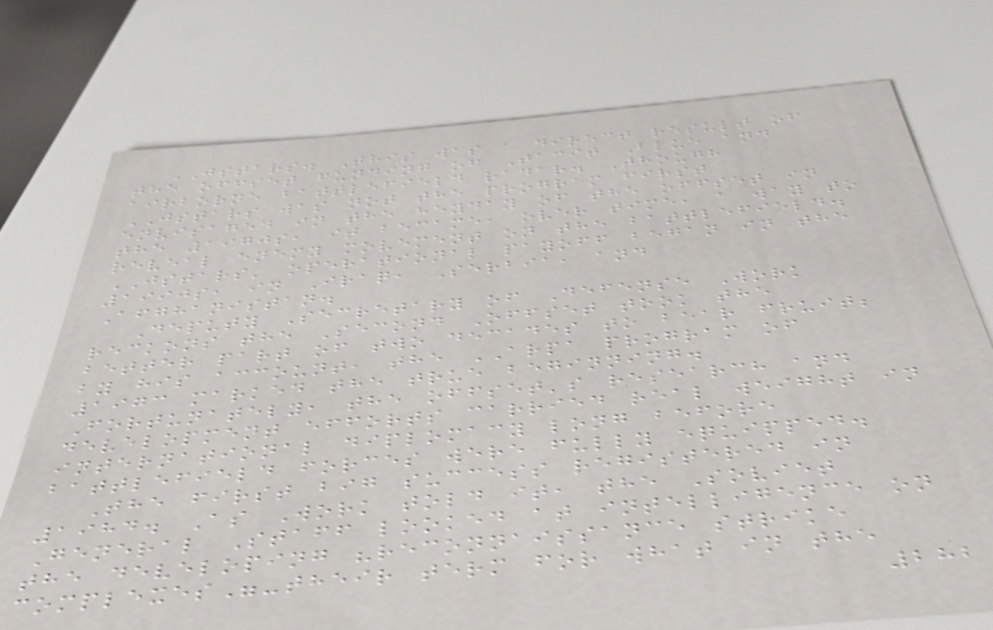JSTARS. This was a direct result of
the offset funding of Tacit Blue and
airborne battlefield radar. Though
JSTARS was not the program first
envisaged in the heyday of the offset in
the 1970s, it became, over time, a way to
reveal enemy movement on the battlefield.
JSTARS' operational payoff began in the
1990s, in Iraq, Serbia, and
Afghanistan.
Deputy Secretary of Defense Work
reckons the Second Offset took the
better part of two decades to bear fruit;
by his account, the ARPA program of
1973 marked the true beginning.
Fortunately, the offset's research and
development efforts carried real weight in
international diplomacy long before
battlefield forces were fully equipped.
The first big success registered in
1984. As Work told it, the Soviet
General Staff looked at intelligence on
the developing "reconnaissance strike
complexes"-their term for what in the
282
